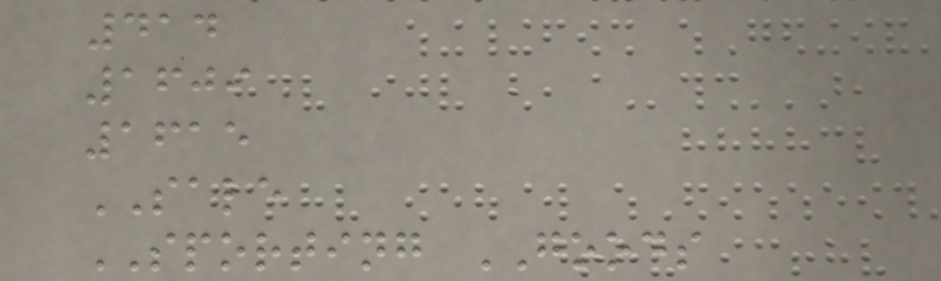414
1609
1615
SALE
SPORTING GOODS
